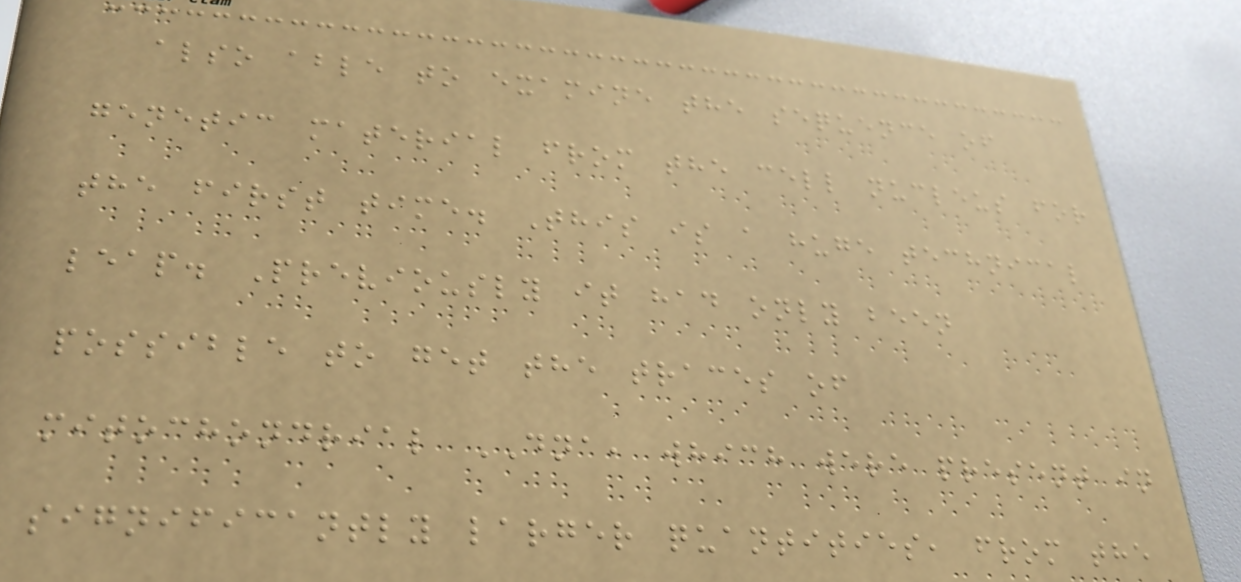also able to examine the sequence of
genetic material from the cell nucleus for
the first time. This is a huge technical
leap. Previously it had only been
possible to get the traces of
mitochondrial DNA, which were present in
significantly larger quantities, from the
